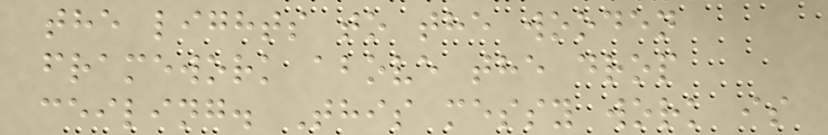the lights to the wooden
framework above the drop
ceiling. This messy work is
